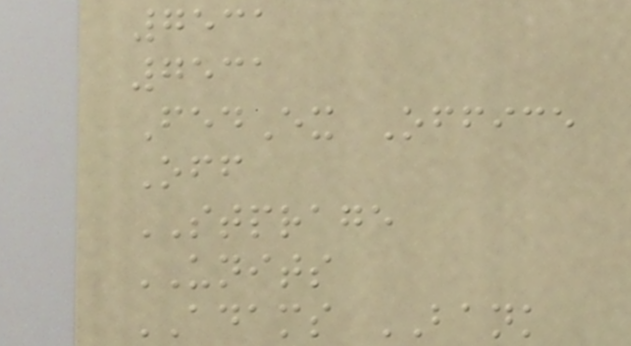7531
7531
FedEx Office
Off
STPRAGE
UNITS
ADAMS BANK
